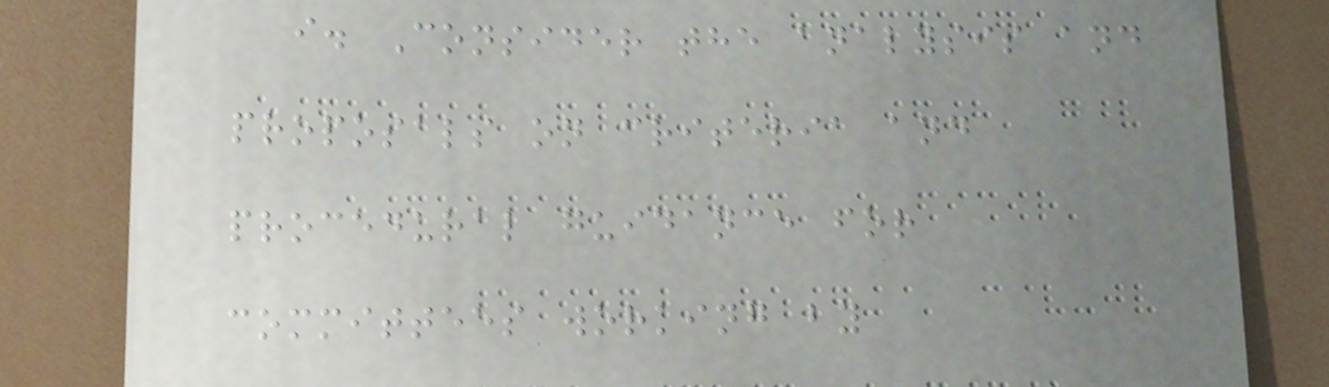i. Consider the analysis and
proposals on criteria and
procedural guidance for
committees working by
